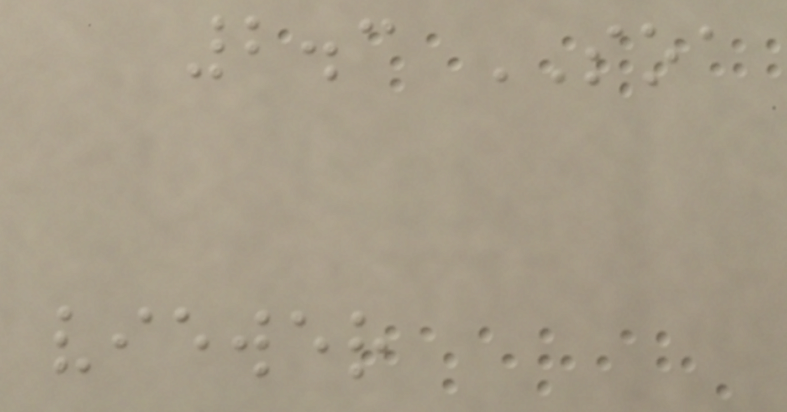2.3 SOA
viewer
